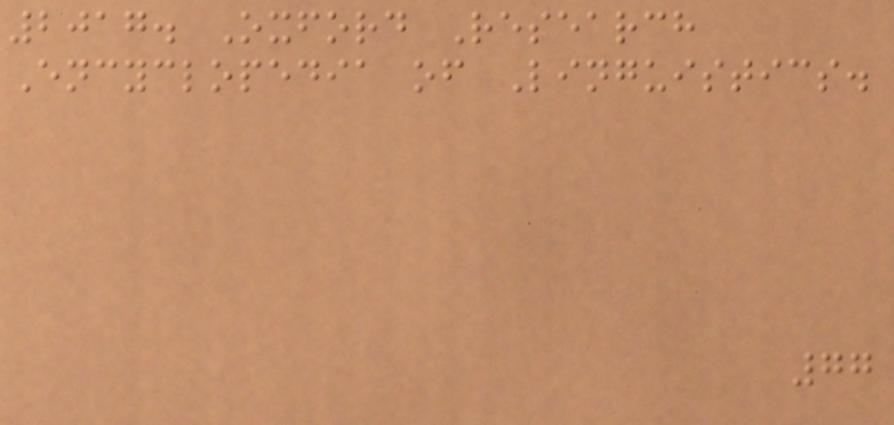2017. Oxford Research
Encyclopedia of Linguistics.
77
